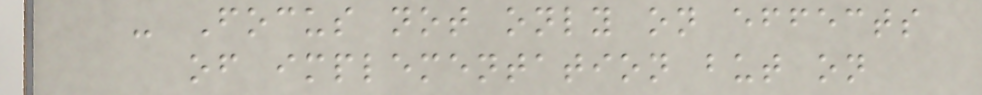- Focus not only on effects
of implementation but on
